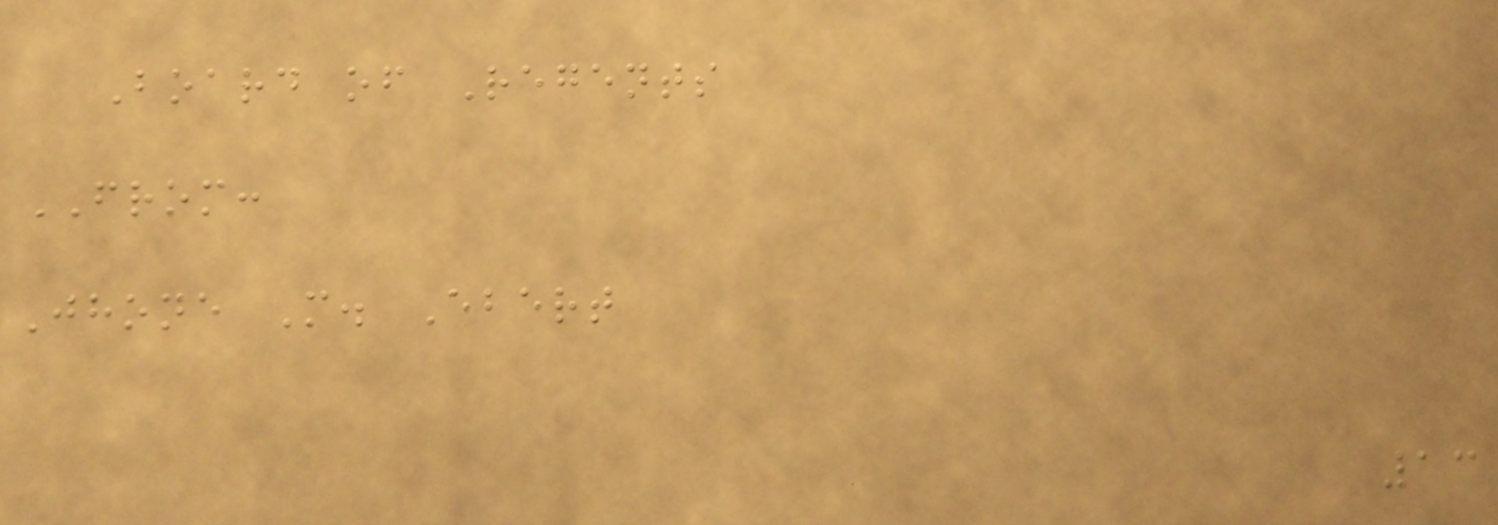Board of Regents
FROM:
Jhone M. Ebert
13
